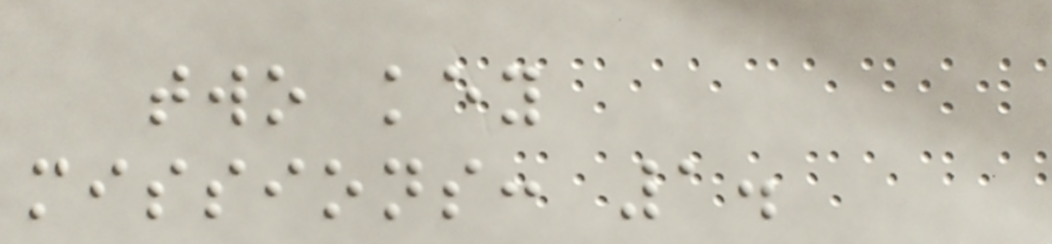two key
missions: 1.
